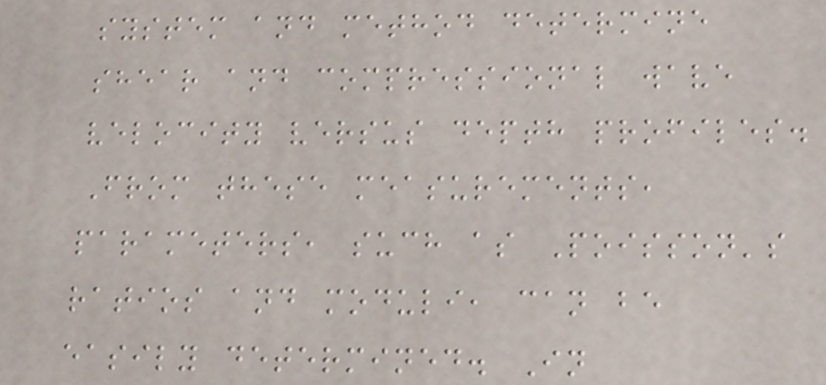system and method determine
shear and compressional wave
velocity versus depth profiles.
From these measurements,
parameters, such as Poisson's
ratios and moduli, can be
easily determined. In
